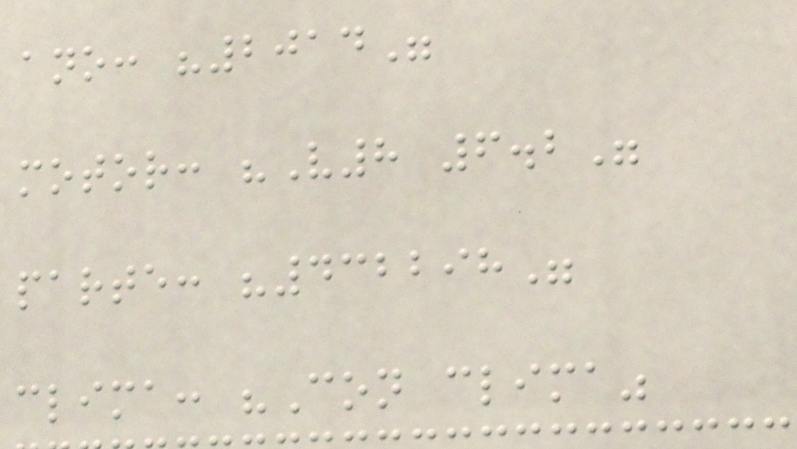ano: "2014"
motor: "V8 6.2"
parte: "432298"
clima: "Con clima"
